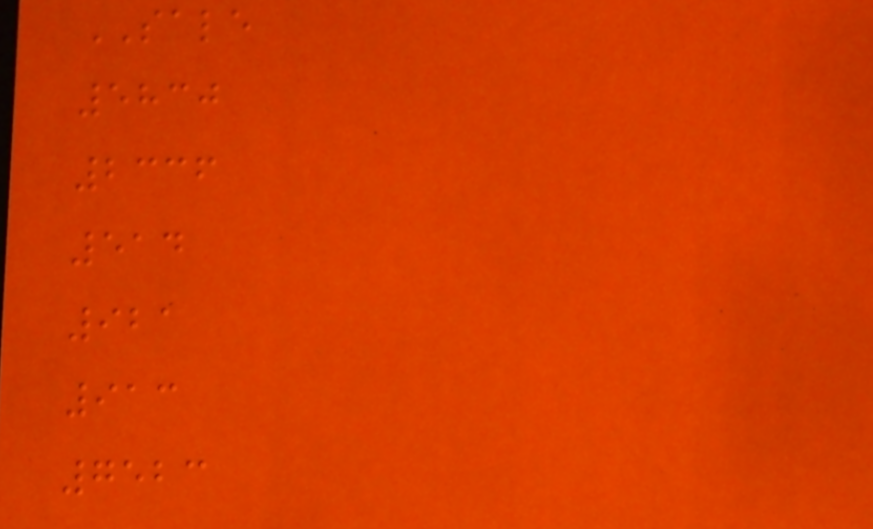SALE
5830
2336
514
921
913
7523
